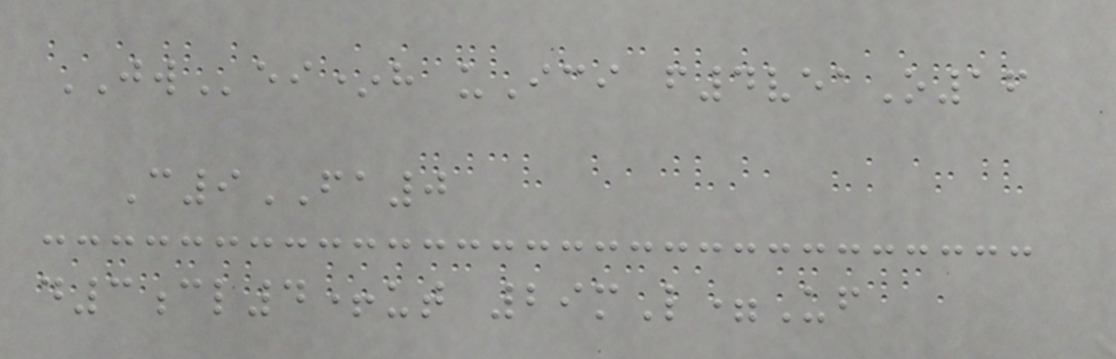JWei*h uIci f4veaO16
C9FA0
d3cl4+ut 29mL=Uf
